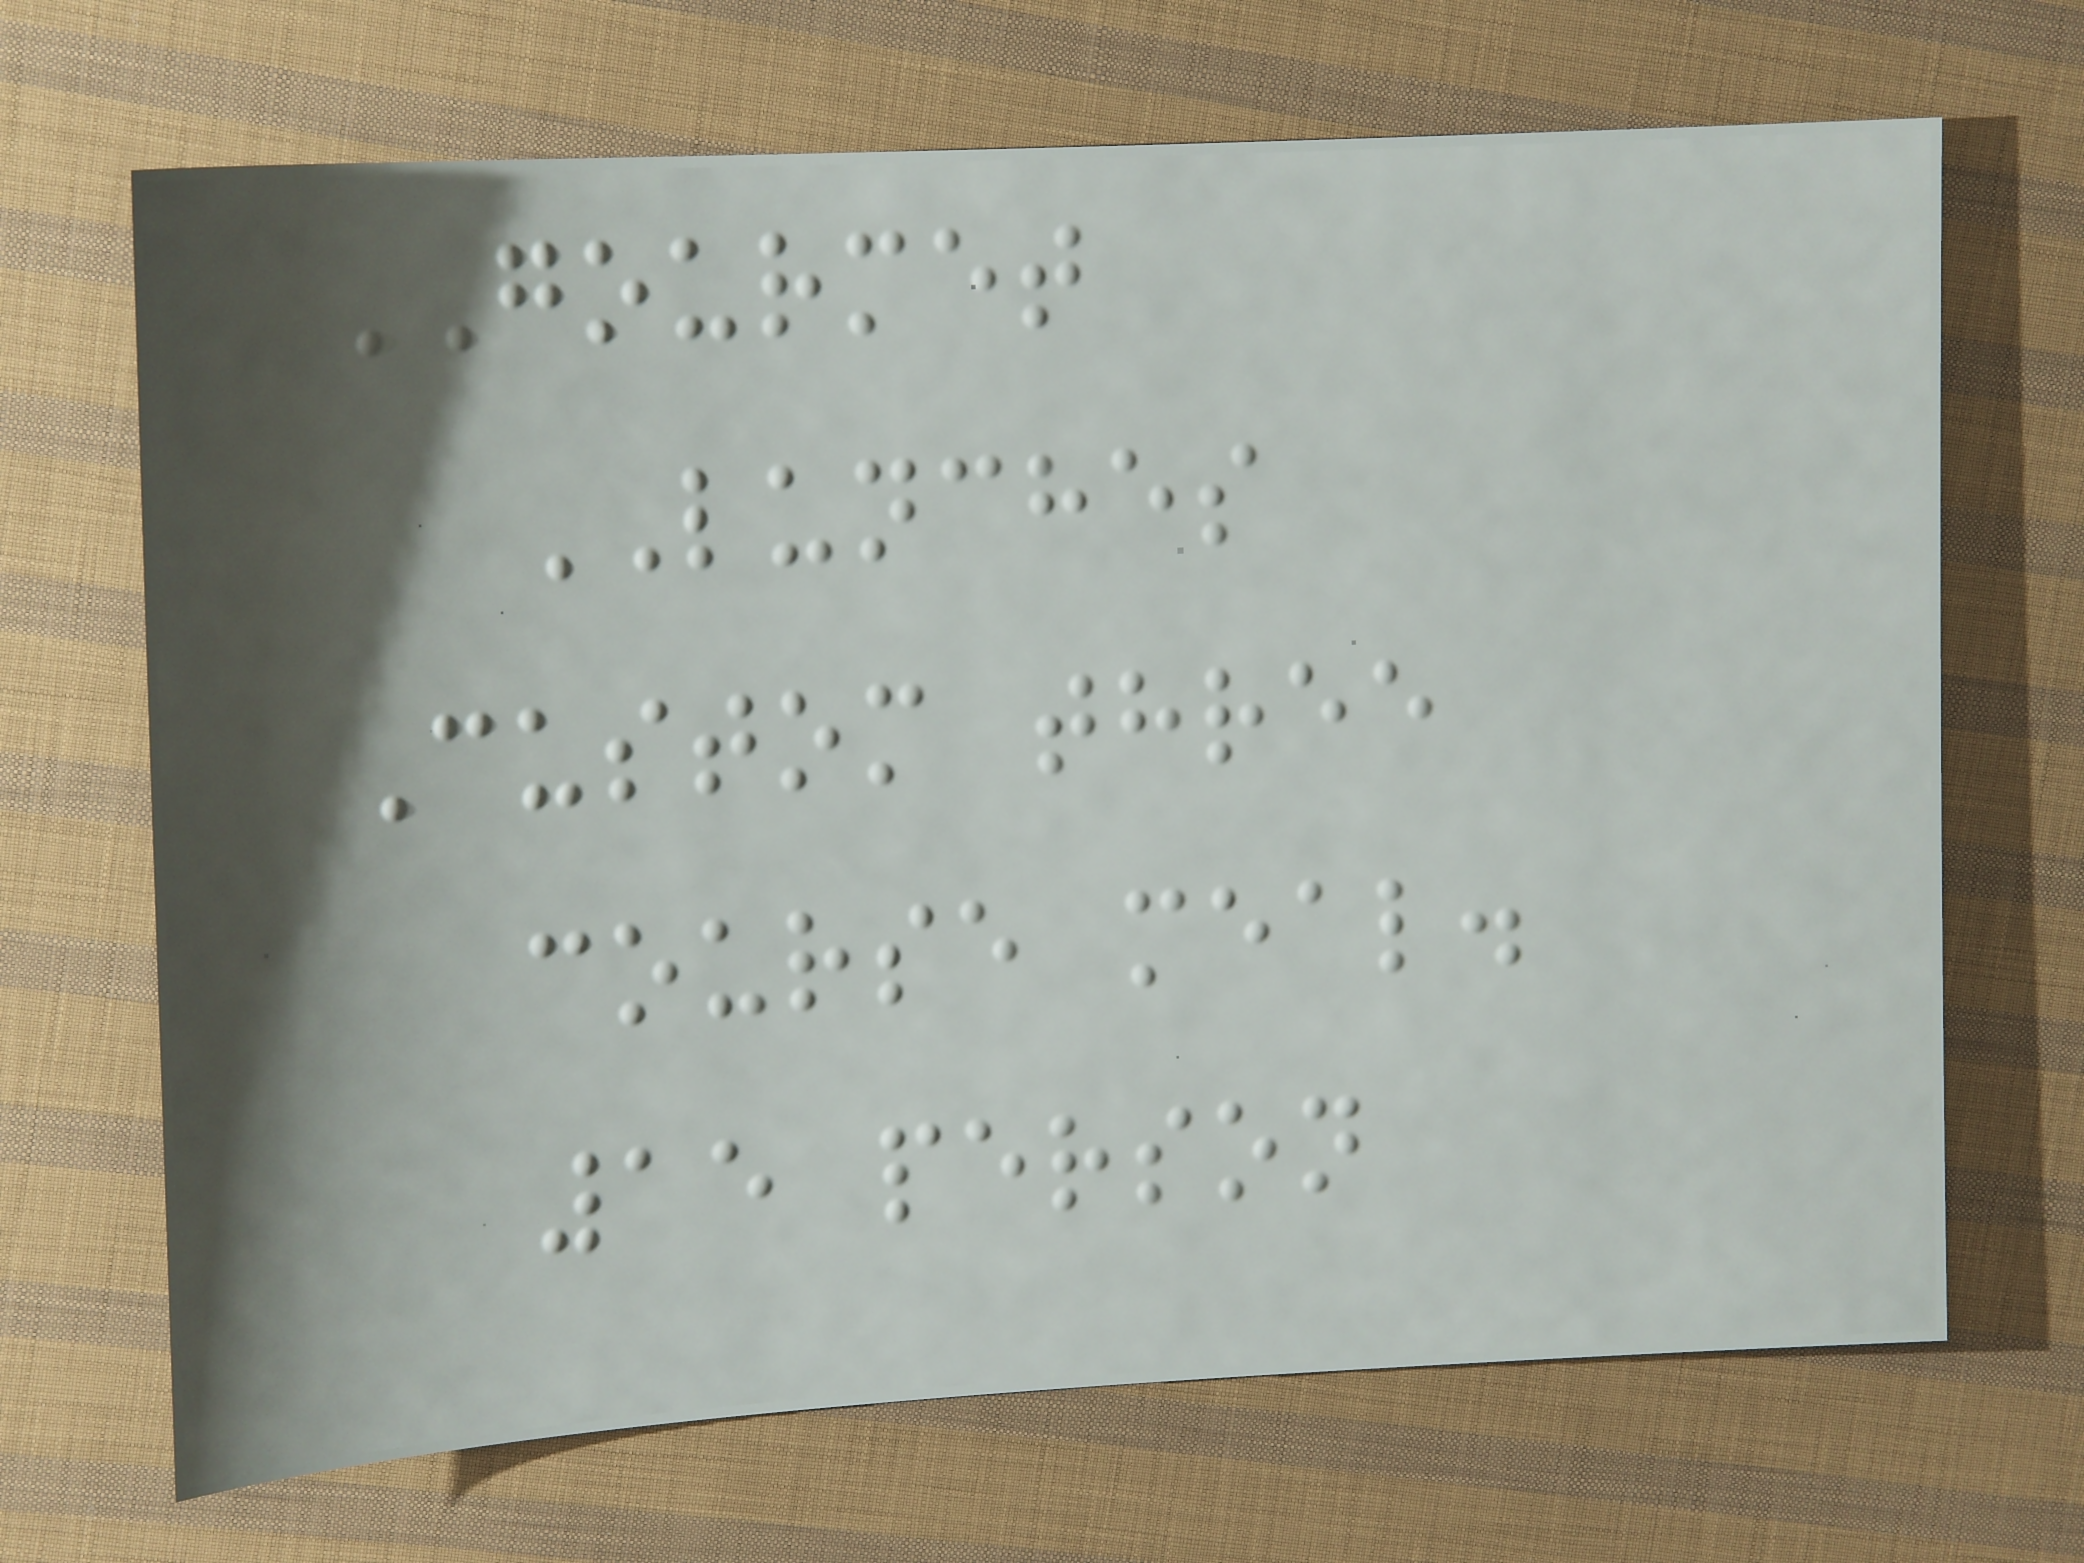GOURMET
LUNCHES
Custom three
course meal.
15 person
